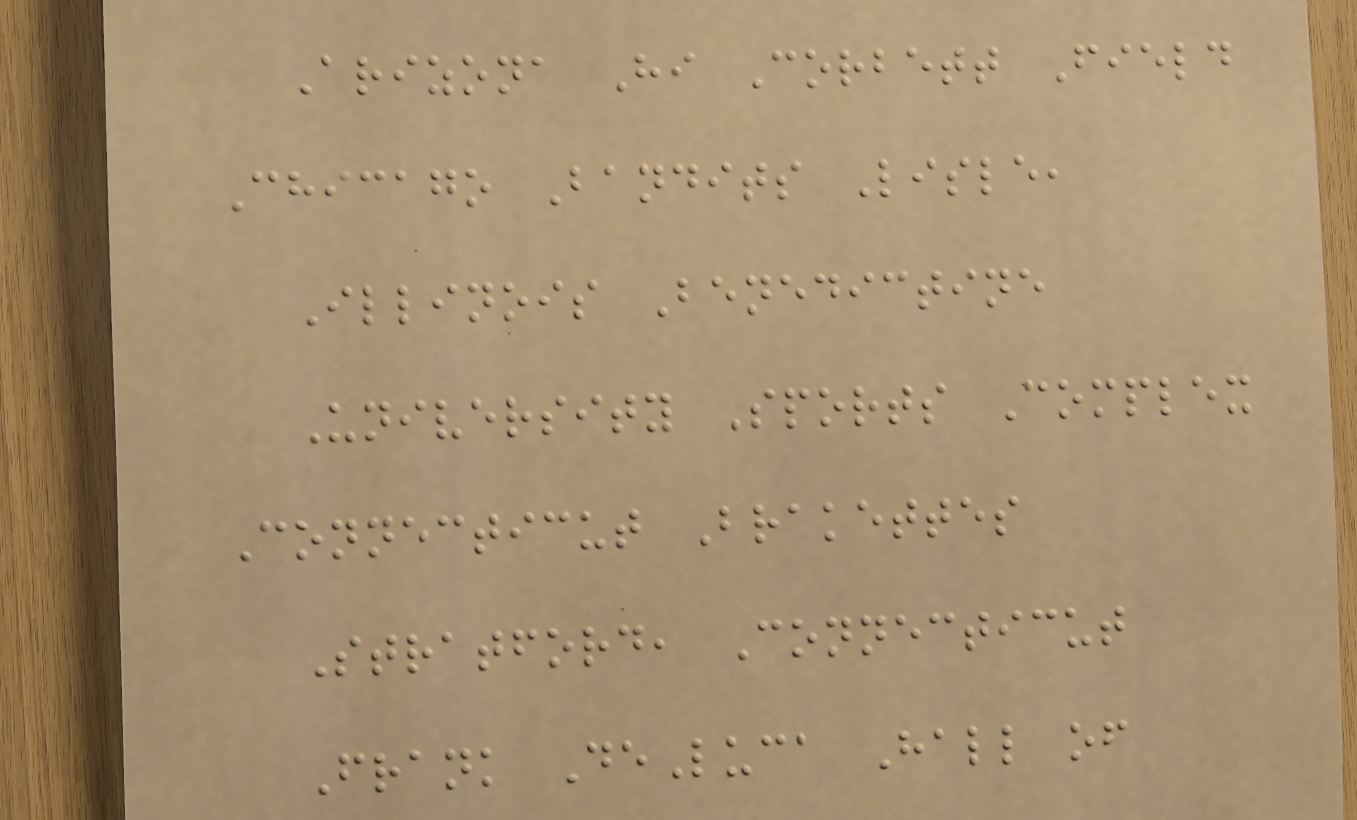Arizona Hi Corbett Field
Chicago Bandits Lisle,
Illinois Benedictine
University Sports Complex
Connecticut Brakettes
Stratford, Connecticut
Frank DeLuca Hall of
